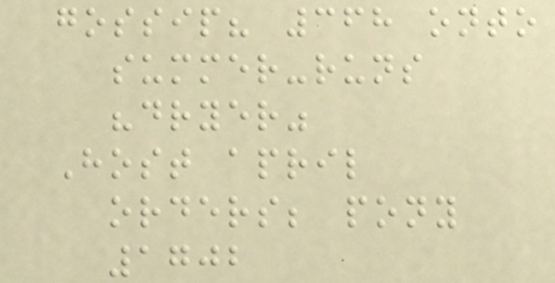gossip? 368 onto
summer-runs
"dryer"
Host april
orders; pony
1702
